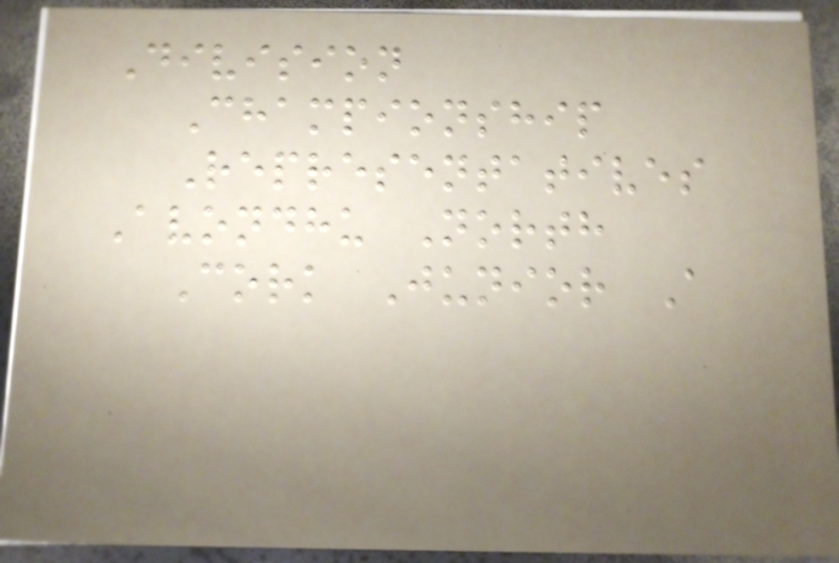Division
Championship
Representatives
Avondhu North
Cork Junior A
